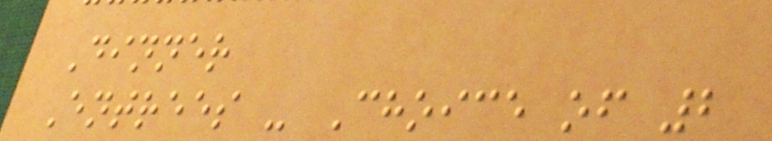Dinner
Entrees - Choice of 2
